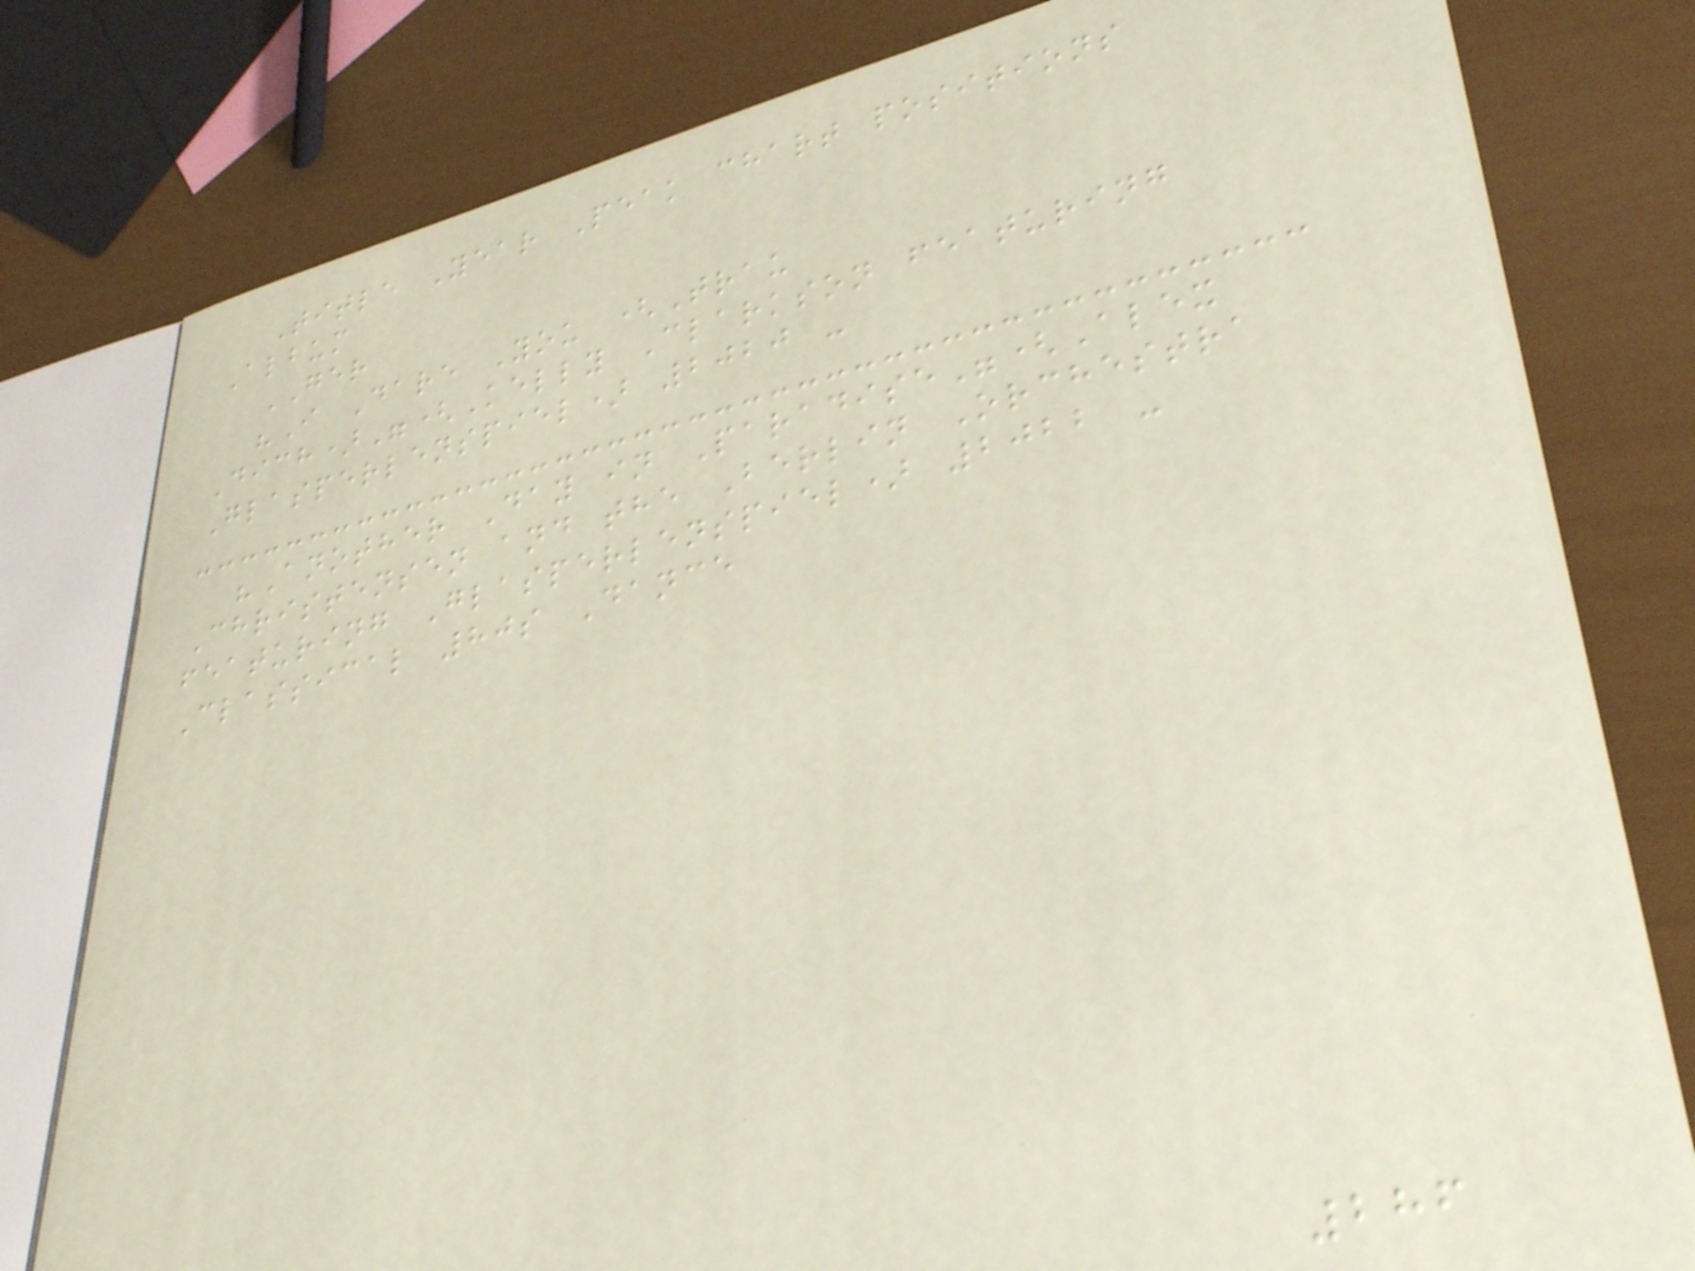Title Year Peak chart positions
Album
GER
"I Dare You (Trau
Dich)"(Kelly Clarkson featuring
Glasperlenspiel) 2020 -
"Another Day in Paradise"(Alex
Christensen and the Berlin Orchestra
featuring Glasperlenspiel) 2022 -
Classical 80s Dance
286
